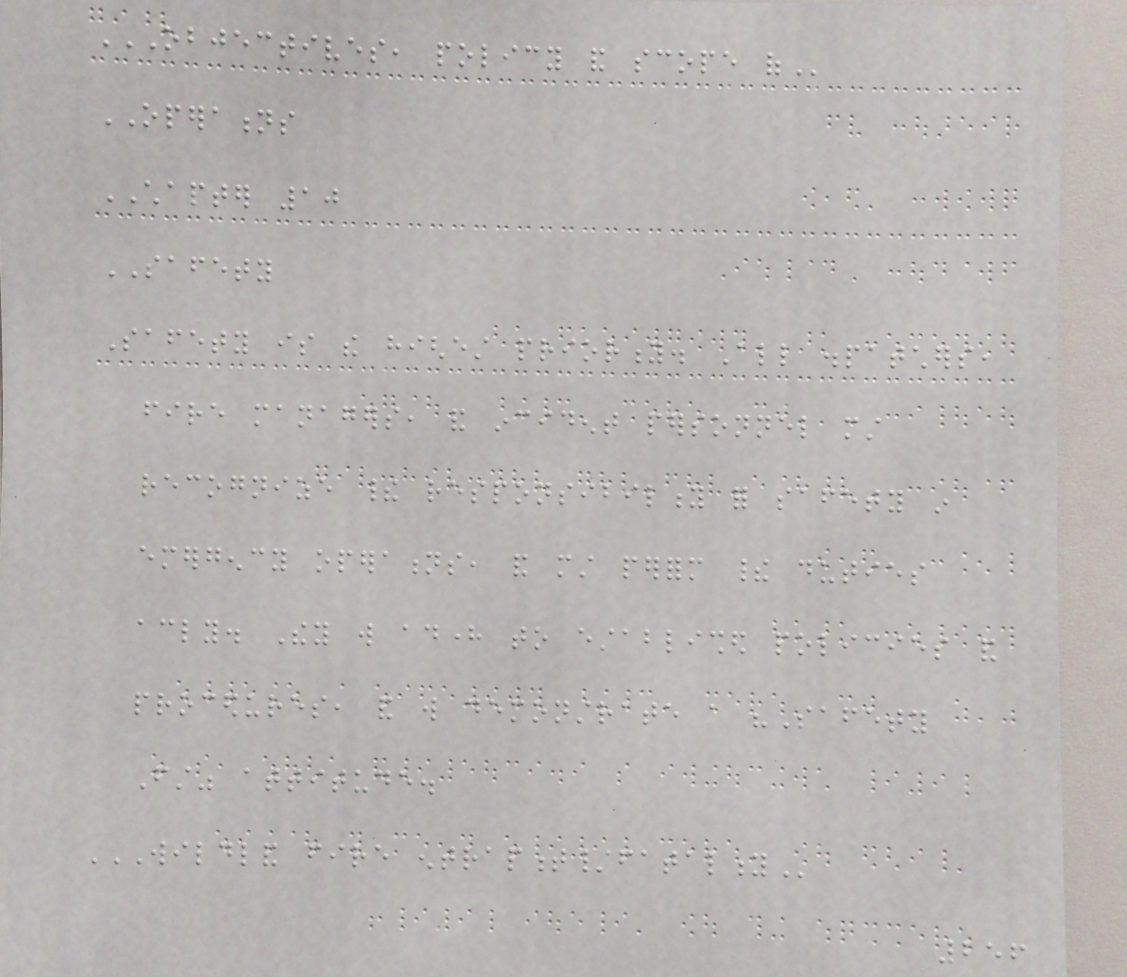OBJECTIVES, POLICY AND SCOPE OF
OPERATIONS
CHAPTER 10
SAFETY
Safety is the highest priority. All dispatchers,
fire managers, and incident personnel must
recognize their responsibility for safety in
emergency operations, and must perform their duties
accordingly. They will adhere to established policies and
procedures, and will demonstrate a "Safety
First" attitude.
WILDLAND FIRE ENTRAPMENT/FATALITY
256
